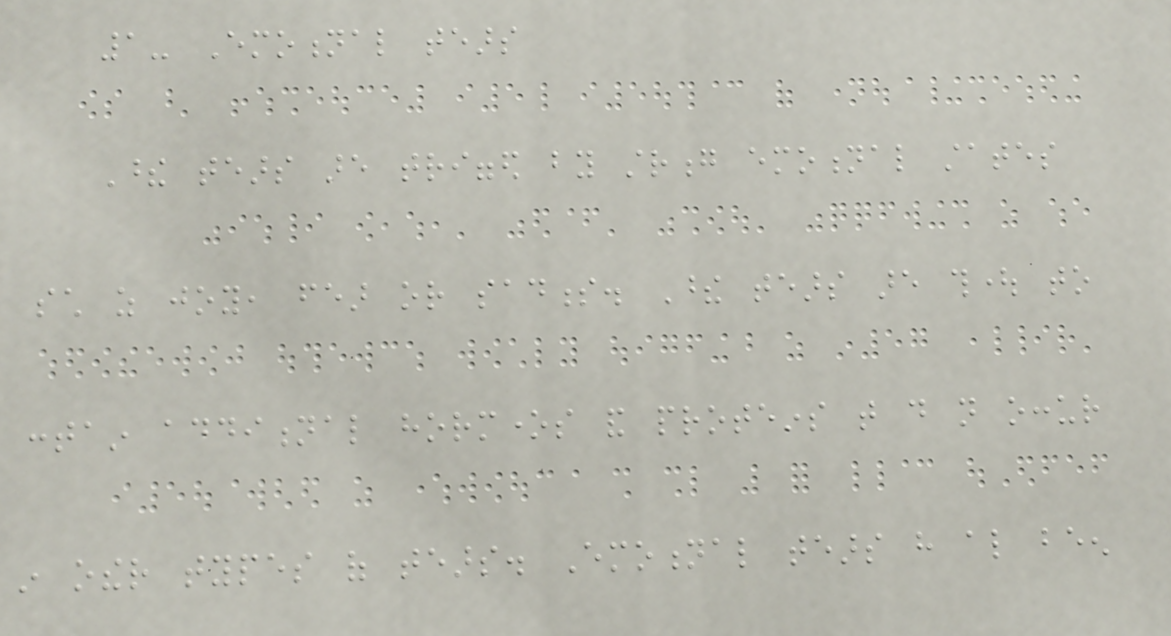1- Emotional tears
These tears are trigged by strong emotional states
such as joy, fear or sadness. These tears are thought to
contain additional hormones and proteins that do not occur
in other types of tears. Emotional tears have also been
